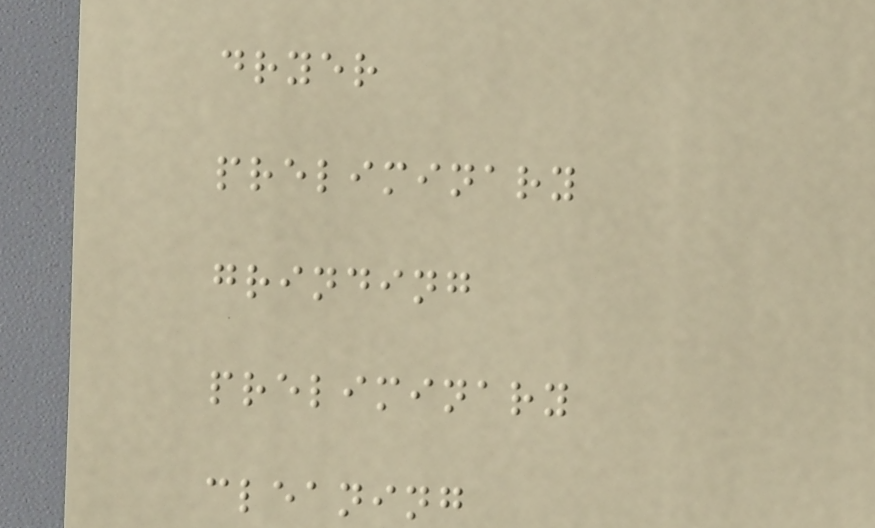dryer
preliminary
grinding
preliminary
cleaning
